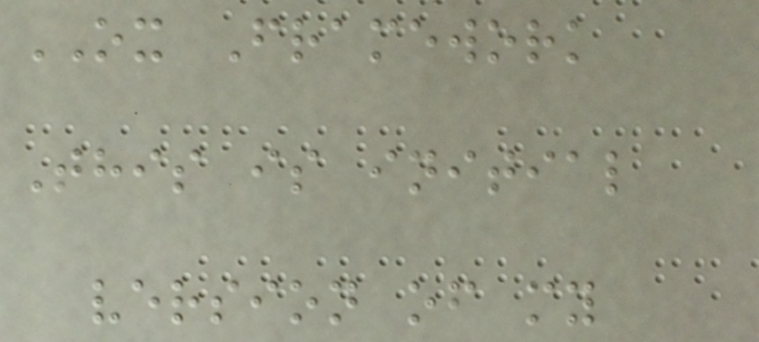OX Framework
This is initial
version of my
